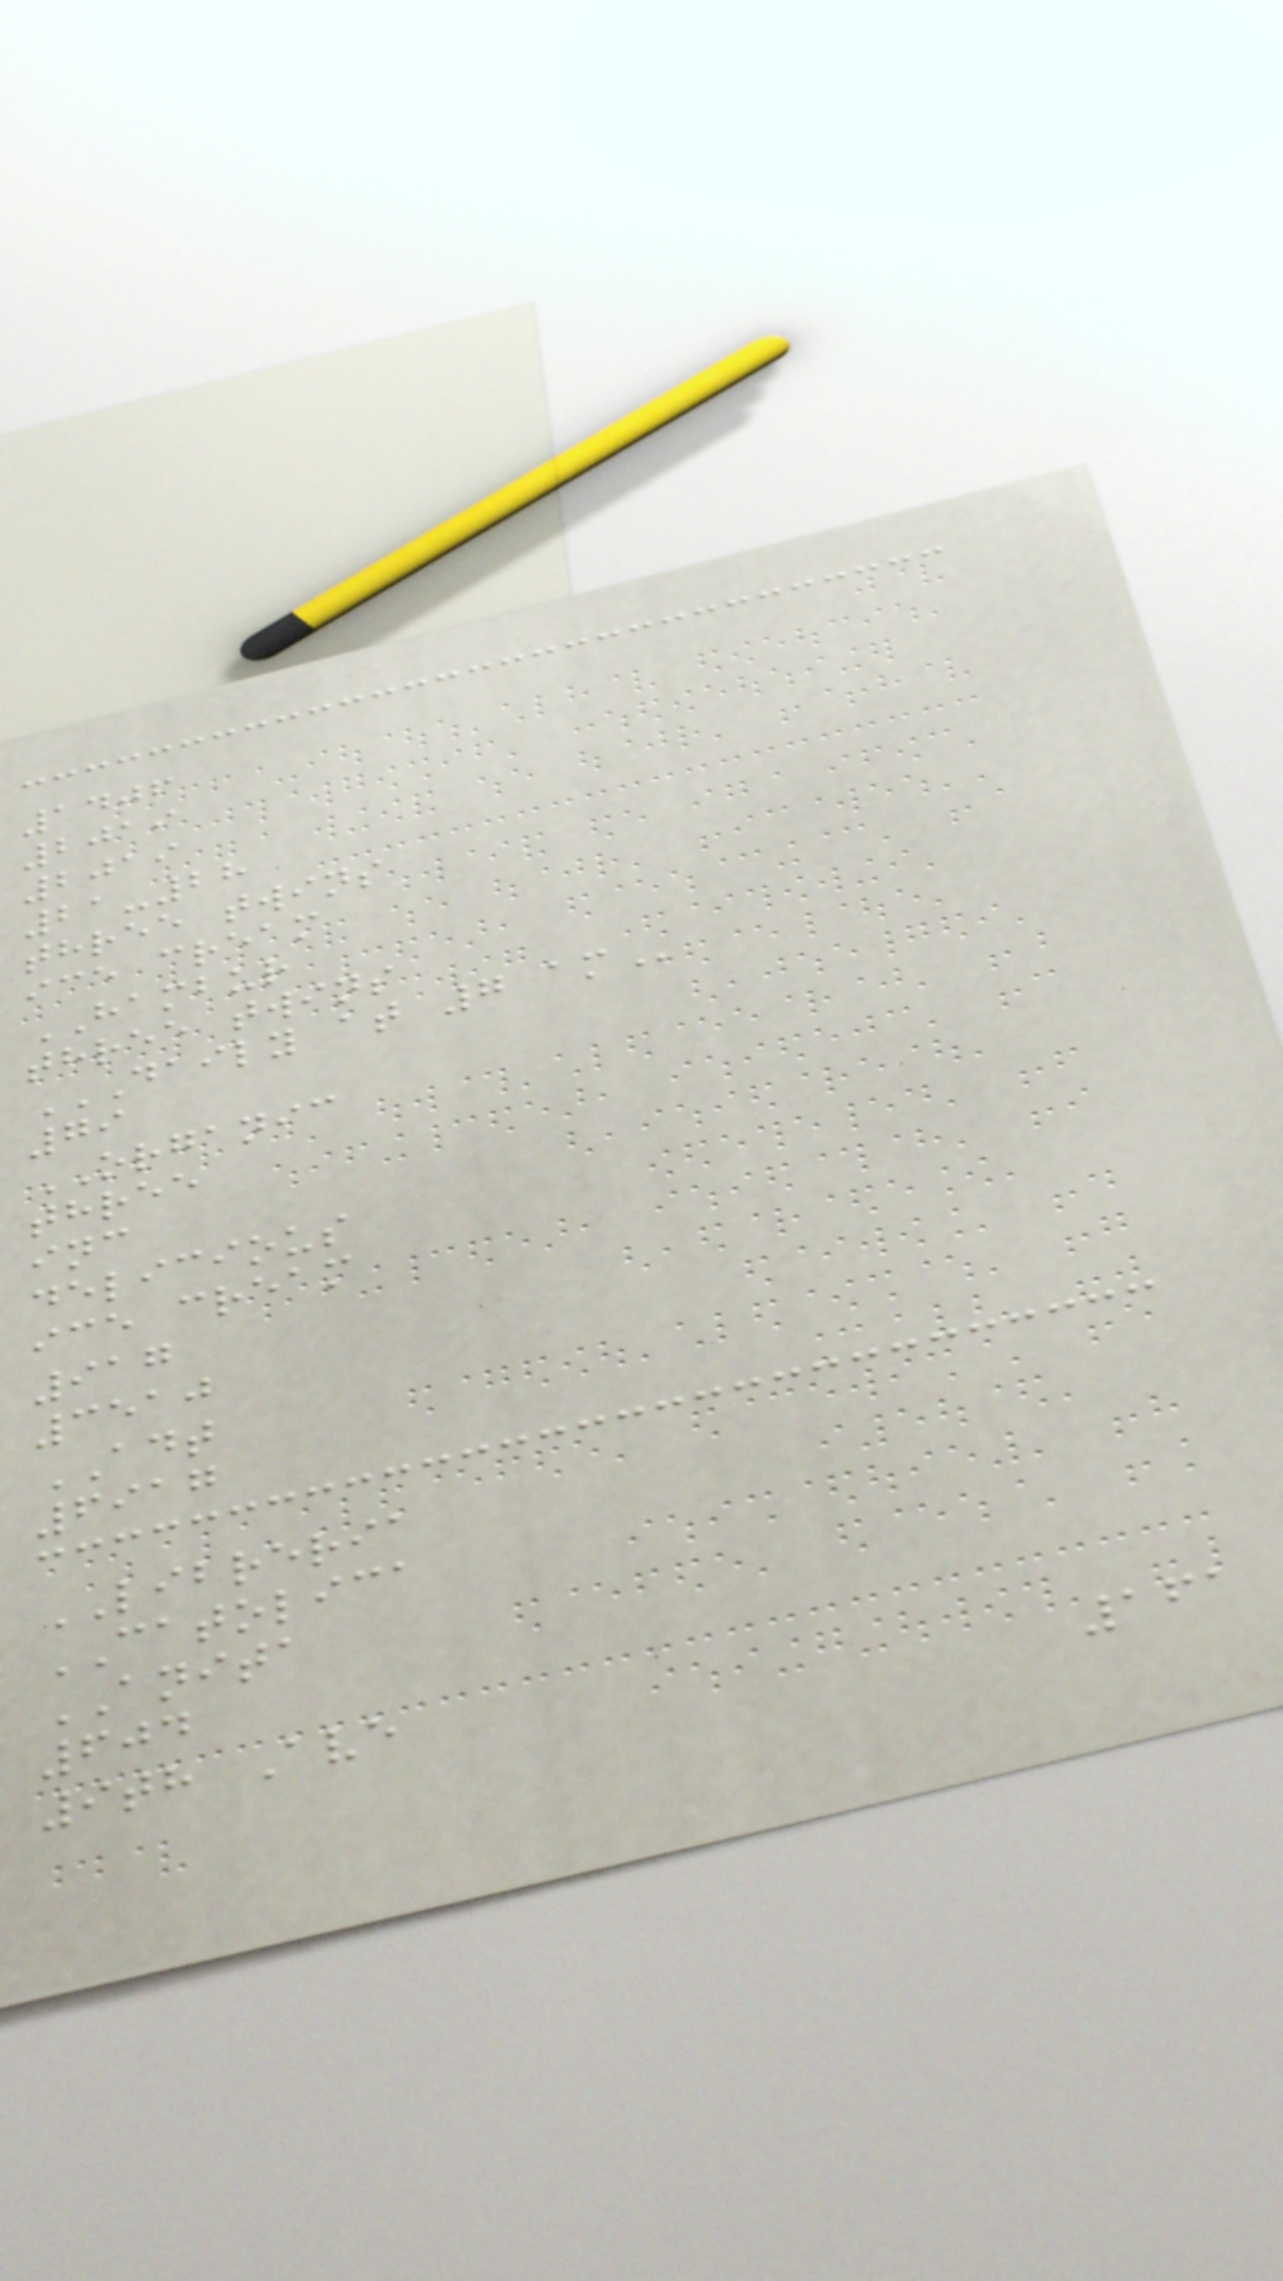1406
2019
2019
21-28
three twins
ice cream
HAMBUR
three twins
DAILY AT 7 AM
79
ORGANIC
three
inc
delicious
ice cream
917
3510
ADT
6917
LIBRERIA
CATOLICA
ANITA
604
9th Ave
161
